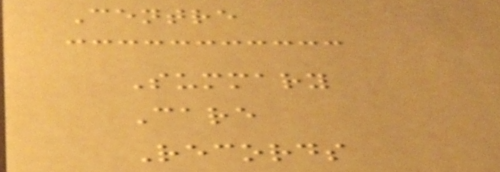Centre
Summary
Care
Records
